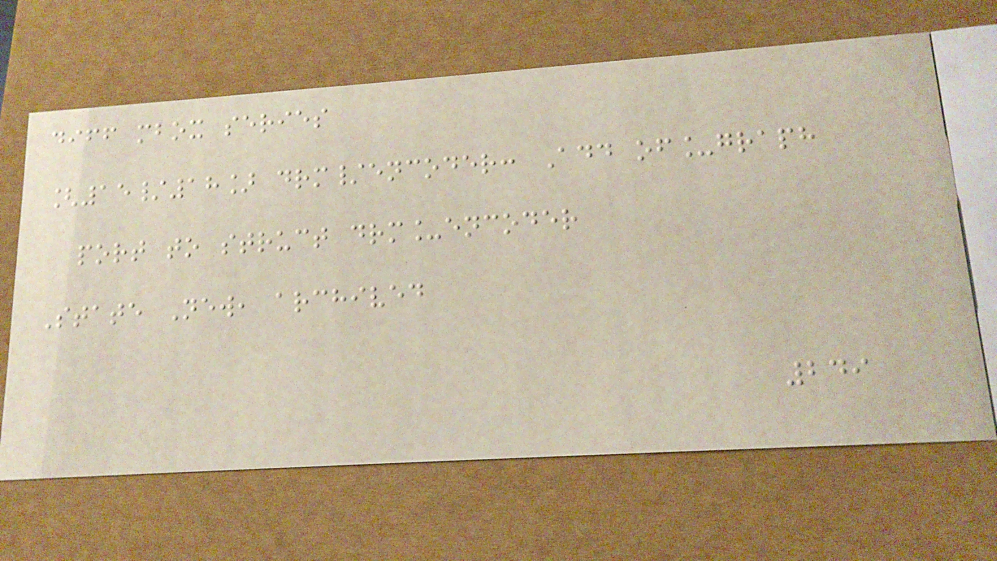diff mbox series
[15/18] drm/encoder: Add of_graph
port to struct drm_encoder
State New, archived
249
